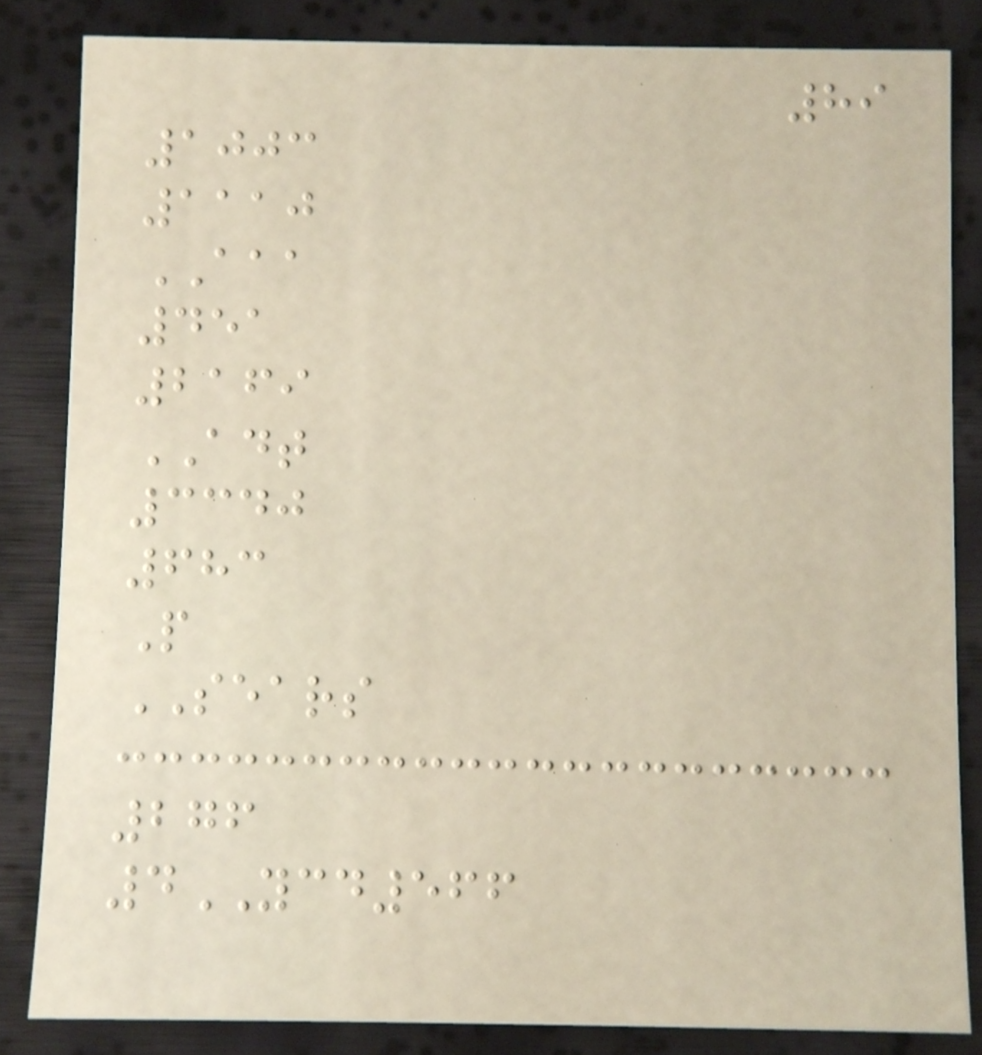89
1003
1110
AAA
451
2169
ADT
3340
683
P
SEARS
276
4YCD566
